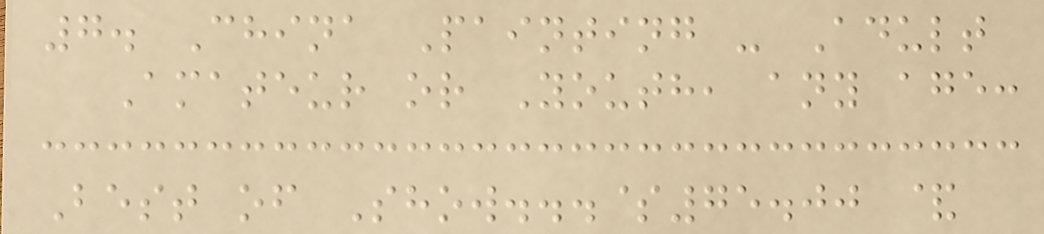7. China Painting - Adult
Amateur or Youth, any age:
Best of Show...$75.00 &
